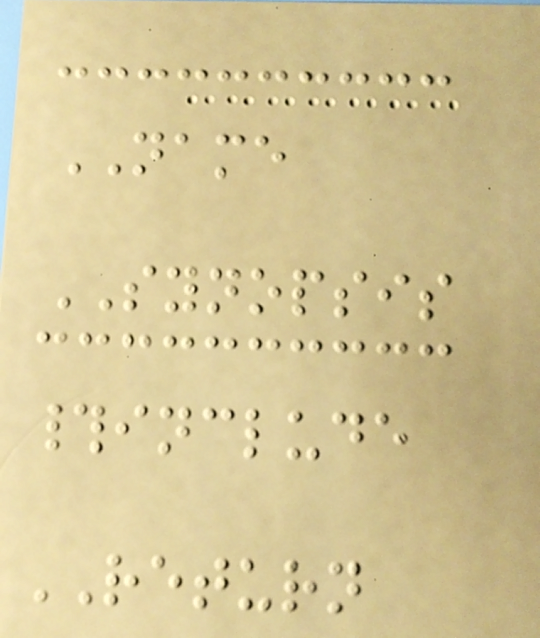NAME
SYNOPSIS
#include
RETURN
